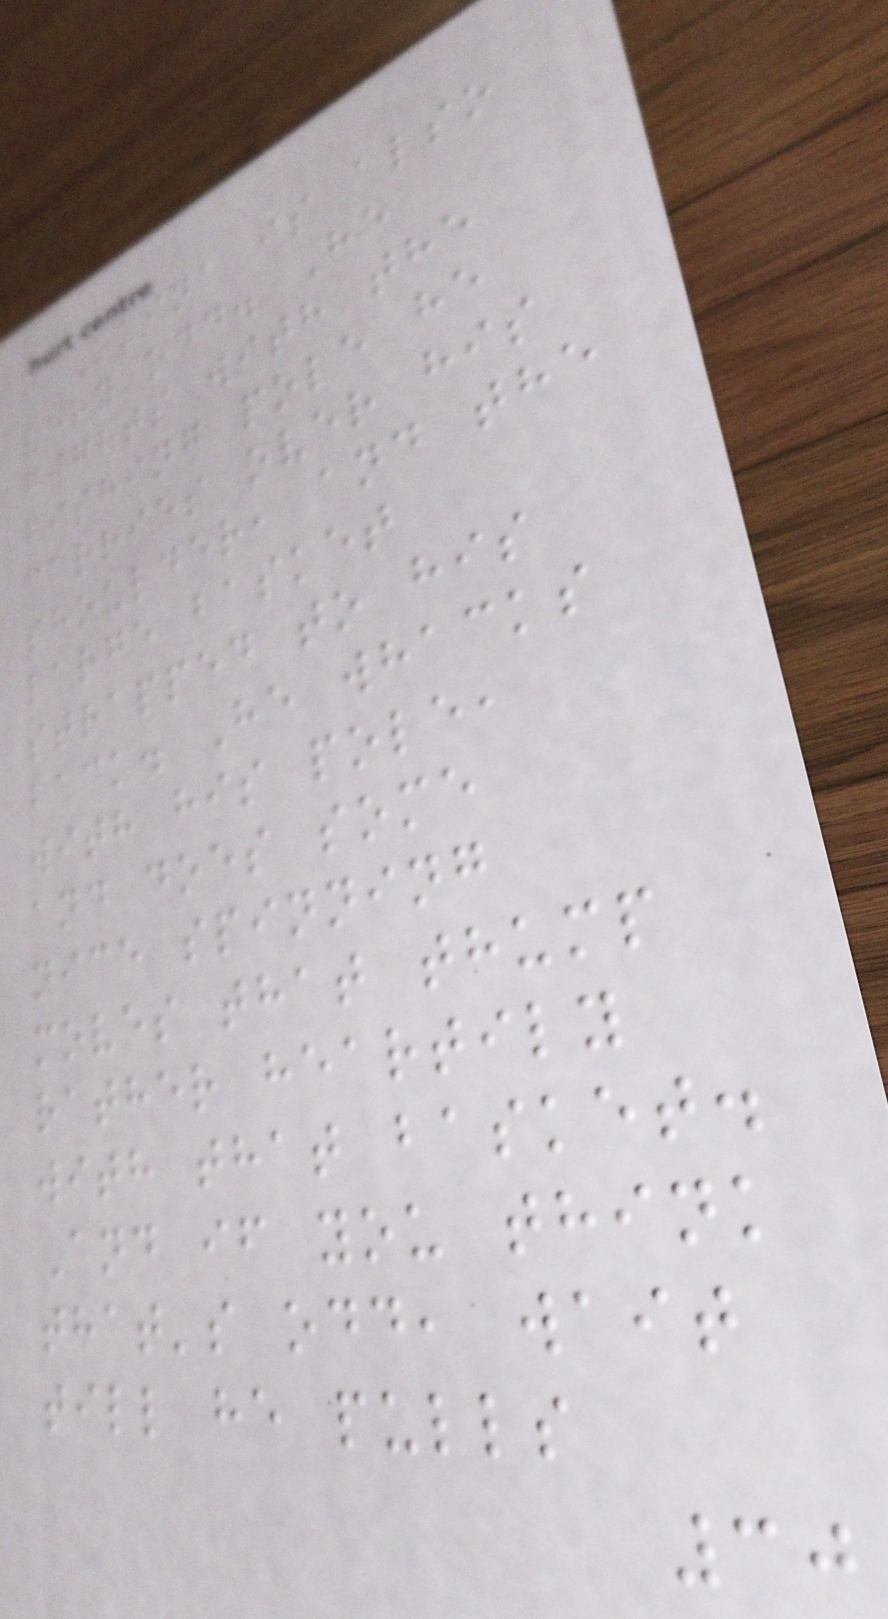Okina is also
very odd. He
fights with the
fishing pole he
carries over his
shoulder, and the
large basket
strapped to his
back. He whacks
with his pole,
and does some
nice spinning
moves that thump
rather heartily
with that basket.
And if you think
that's odd, wait
till he pulls
30
